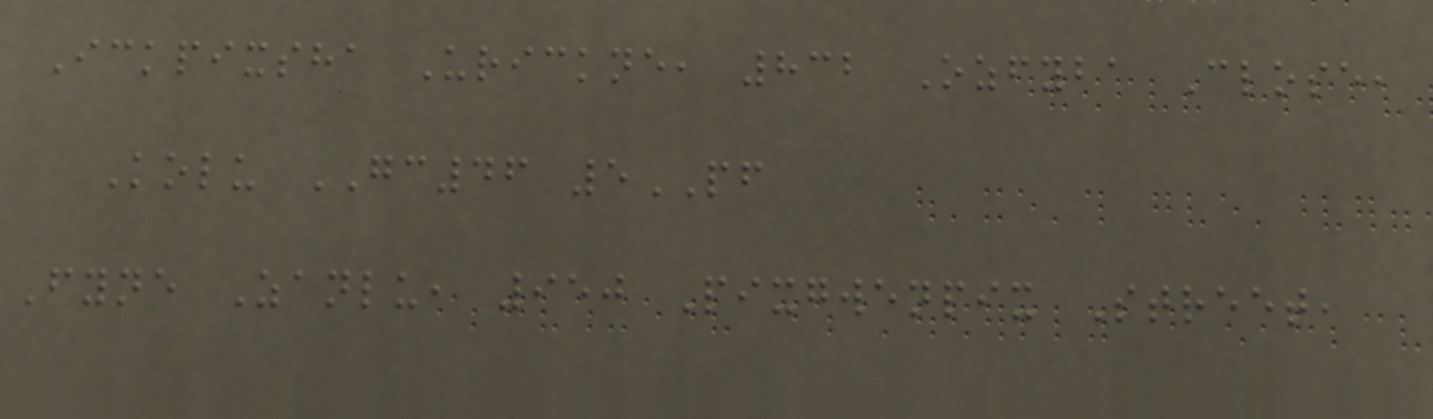Ickpixsha Urickne, 832 Ozfyba Close,
Kolu GC46 5PF
Fyne Zanlu, 950 Pixgwenpix Street,
